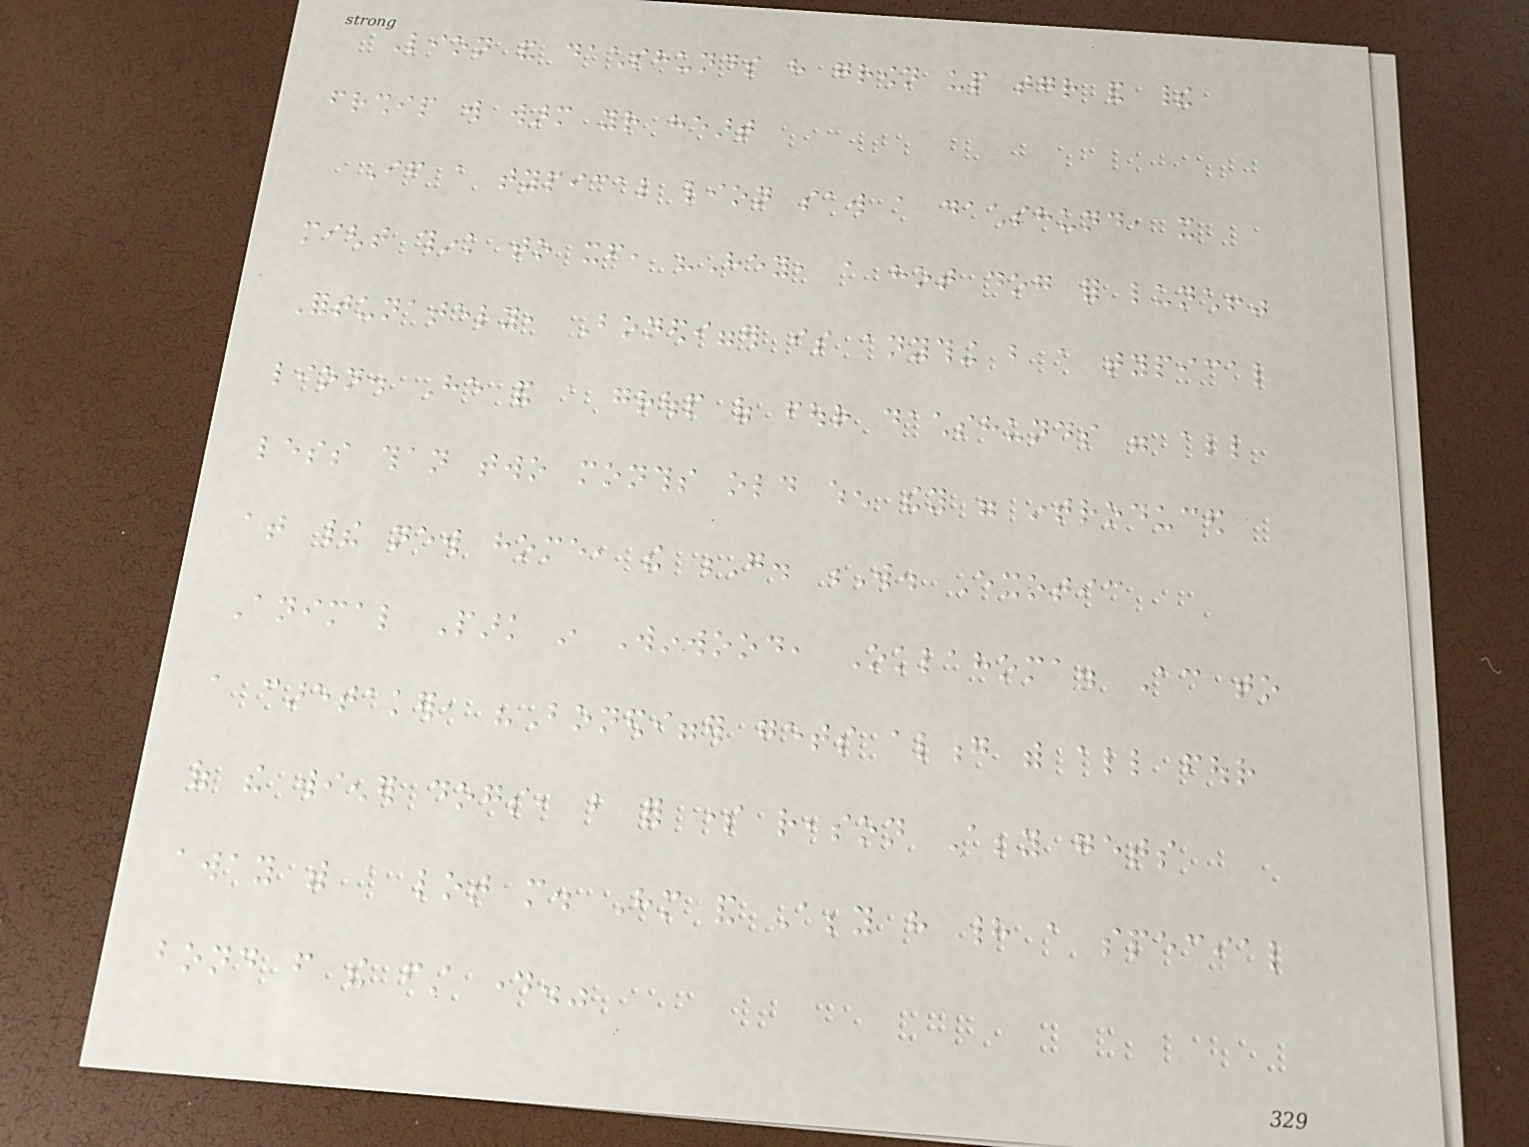Lion and dachshunds have grown up together and their
friendship will warm your heart
If a typical lion saw a dachshund, it
might think to itself, "Hey, a hot dog for lunch!"
Fortunately, Bonedigger is anything but a typical
lion. He and a group of four dachshunds were all
less than two months old when they were introduced
at their new home, the G. W. Exotic
Animal Park in Winwood, Oklahoma. According to
a caretaker, "Bonedigger gets along with all four
of the wiener dogs, but for some reason Abby gets
away with a lot more. Him and Abby have had a special
bond from the first day."
